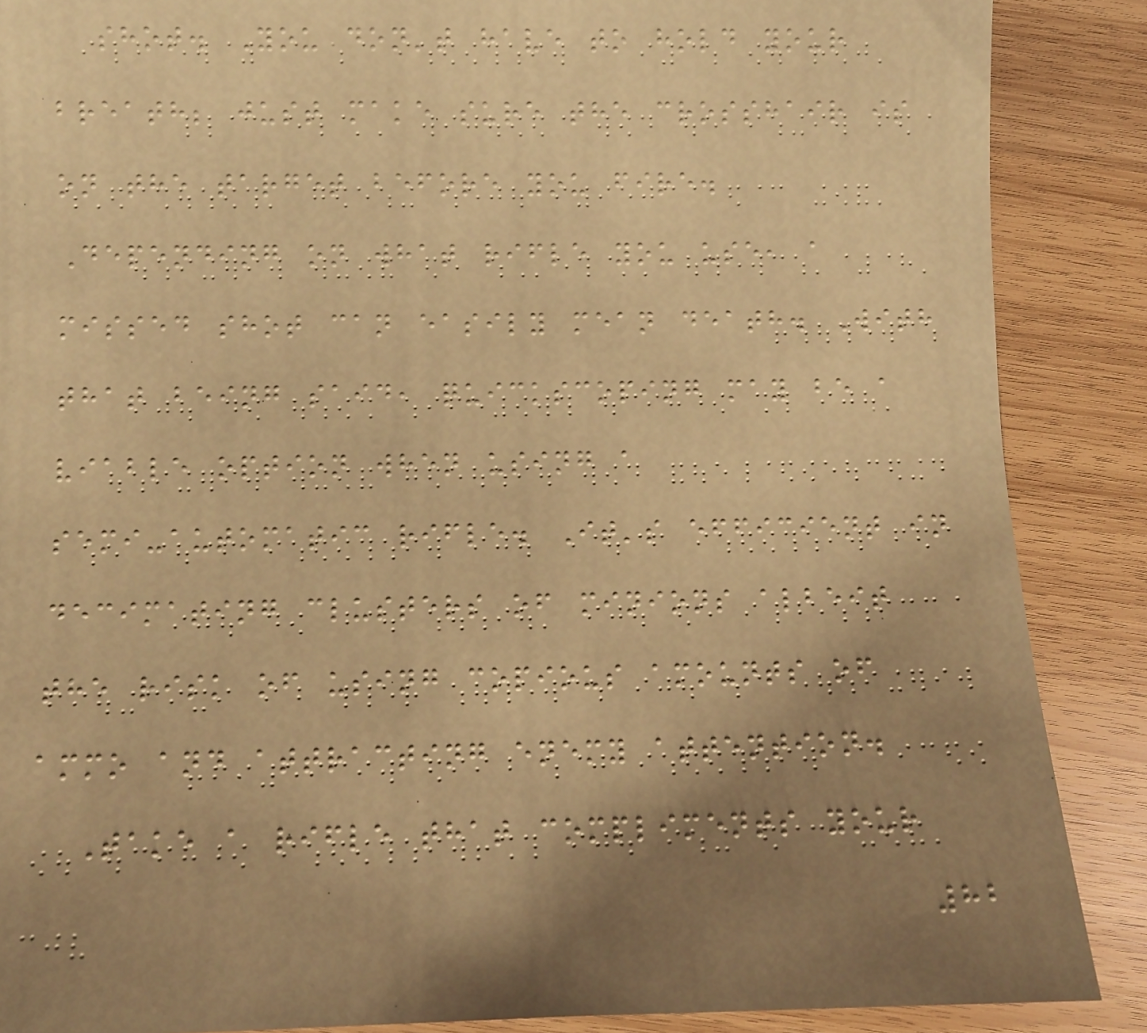shot. You don't have to hold your
breath; just make sure the crosshair is
on the target before you fire.
Depending on what rifle you use, a
missed shot can easily mean death. With
that being said, quickscoping may be a
viable option when using a
semi-automatic rifle. It's efficient in
decimating clusters of minions albeit
the risk of using copious amounts of
ammo and attracting enemy attention.
Take a rifle that compliments your
82
